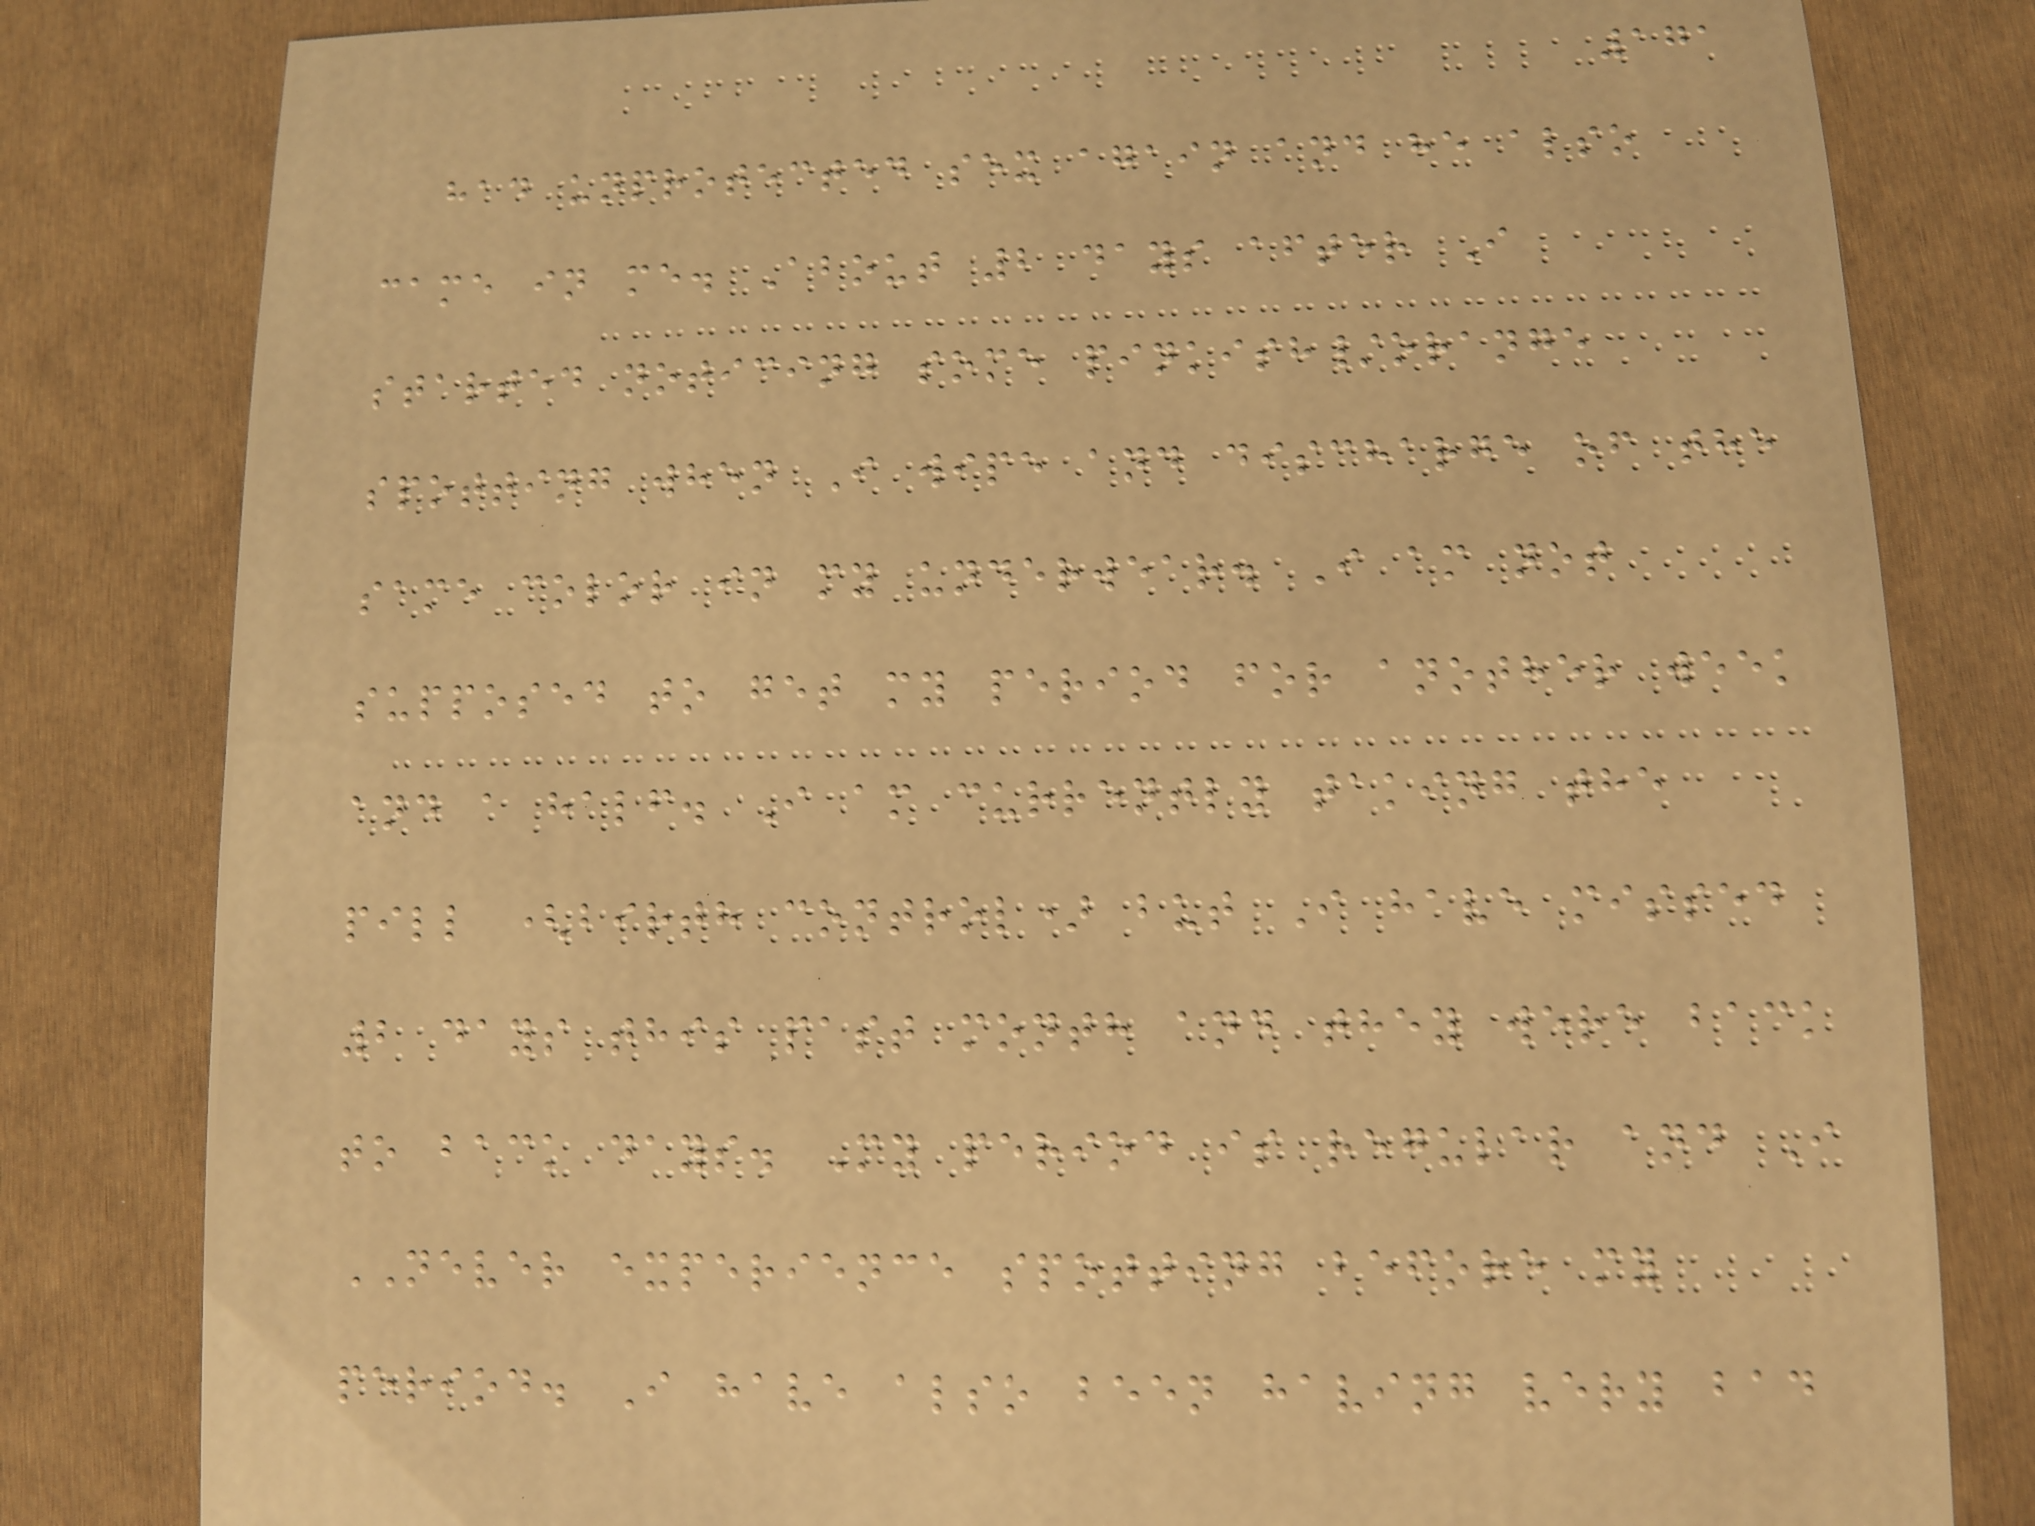171
had unprotected sex again and he also
came in me. About 2 days after I
started noticing some pinkish/orange
spotting when I wipe and discharge of the
same color in my underwear. I am not
supposed to get my period for another week
and a half. I am currently taking the
pill (birth control) but I have missed
2 days this past month and they were back
to back days. My period is regular and I
NEVER experience spotting before my
period. I have also been having very bad
